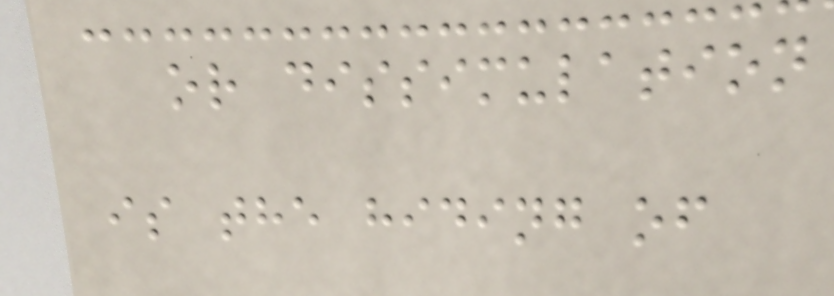or dissimulation
is the hiding of
